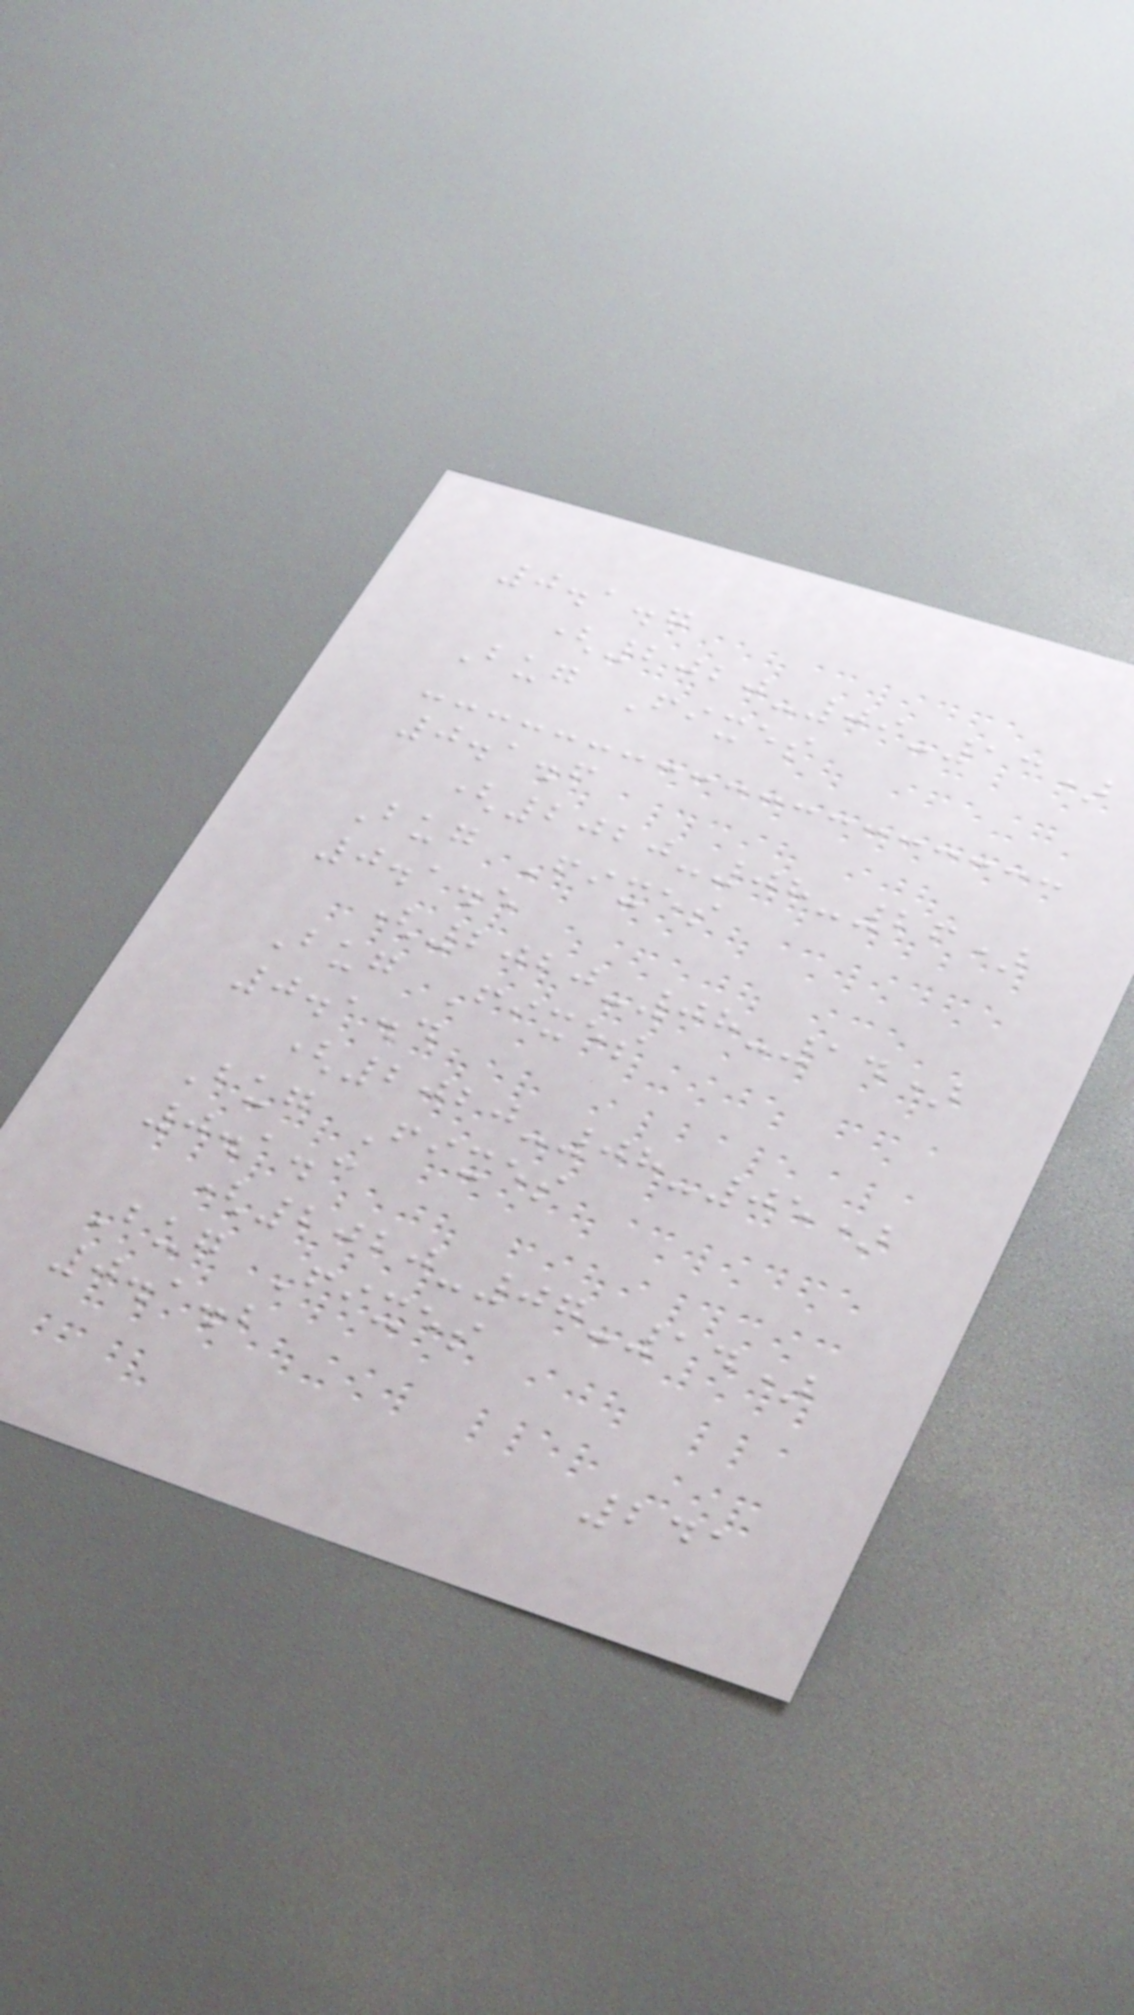0.1.7
(2020-09-13)
Bug Fixes
0.1.6
(2020-08-26)
Bug Fixes
0.1.5
(2020-08-14)
Bug Fixes
0.1.4
(2020-08-05)
Bug Fixes
0.1.3
(2020-07-14)
Bug Fixes
0.1.2
241
